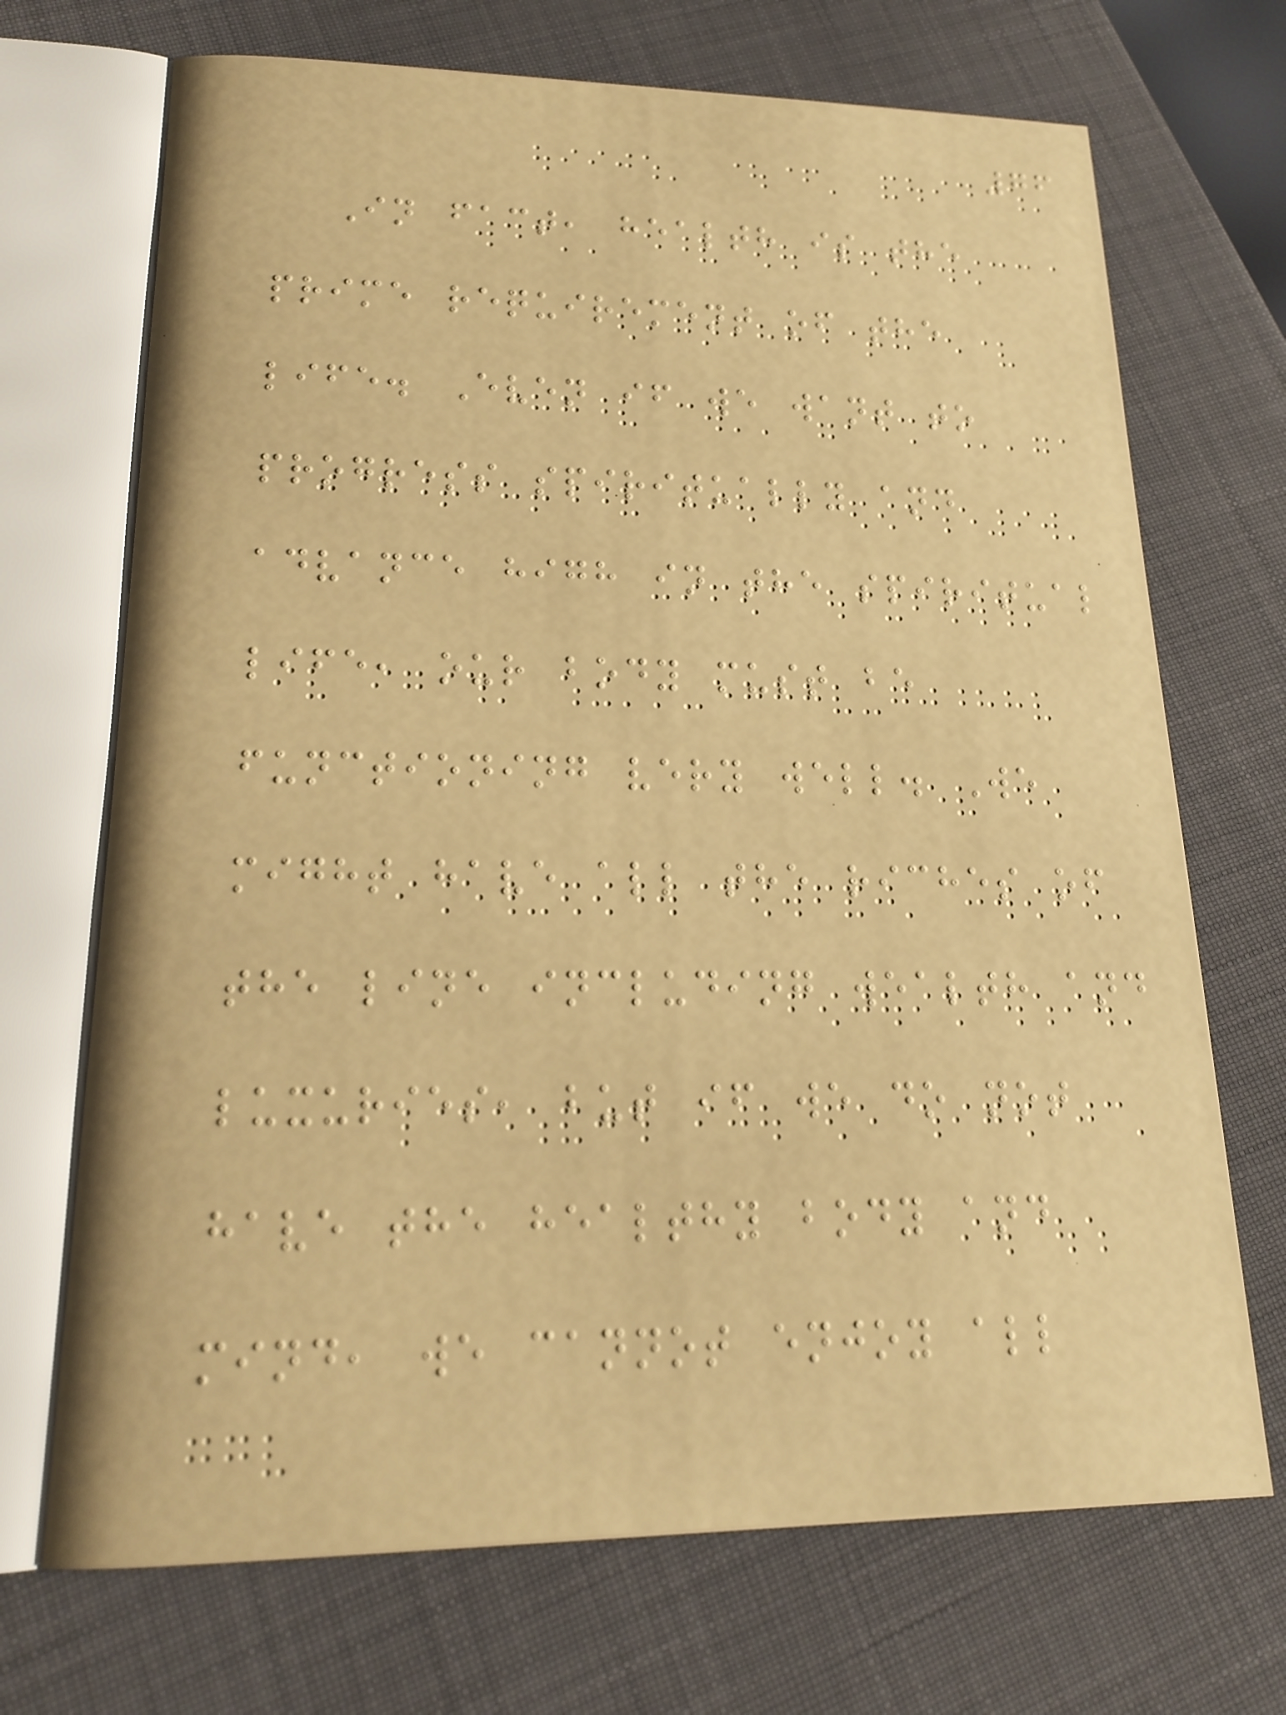76
In fact, health is the
prime requirement of the
life. Even if we want to
progress spiritually and
advance high in the spiritual
life, our body must be
functioning very well. We
might have all the riches of
the line including wealth and
luxuries, but if we do not
have the healthy body and
mind, we cannot enjoy all
